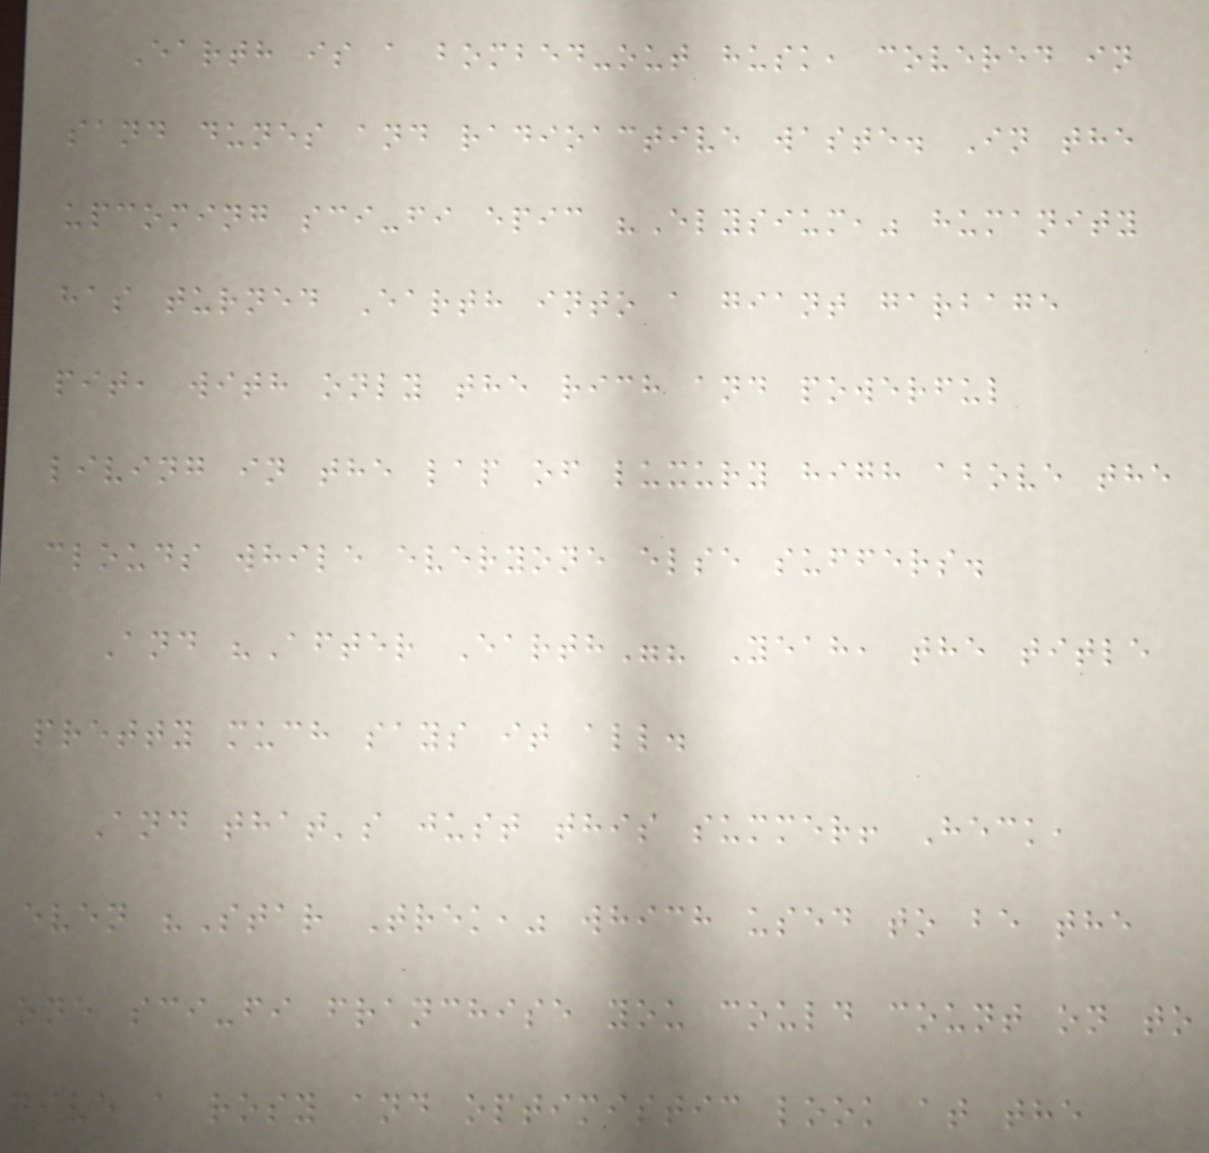Earth is a bombed-out husk, covered in
sand dunes and radioactive waste. In the
upcoming sci-fi epic "Elysium," humanity
has turned Earth into a giant garbage
pit, with only the rich and powerful
living in the lap of luxury high above the
clouds while everyone else suffers.
And "After Earth"? Yeah, the title
pretty much says it all.
And that's just this summer! Heck,
even "Star Trek," which used to be the
one sci-fi franchise you could count on to
give a rosy and optimistic look at the
